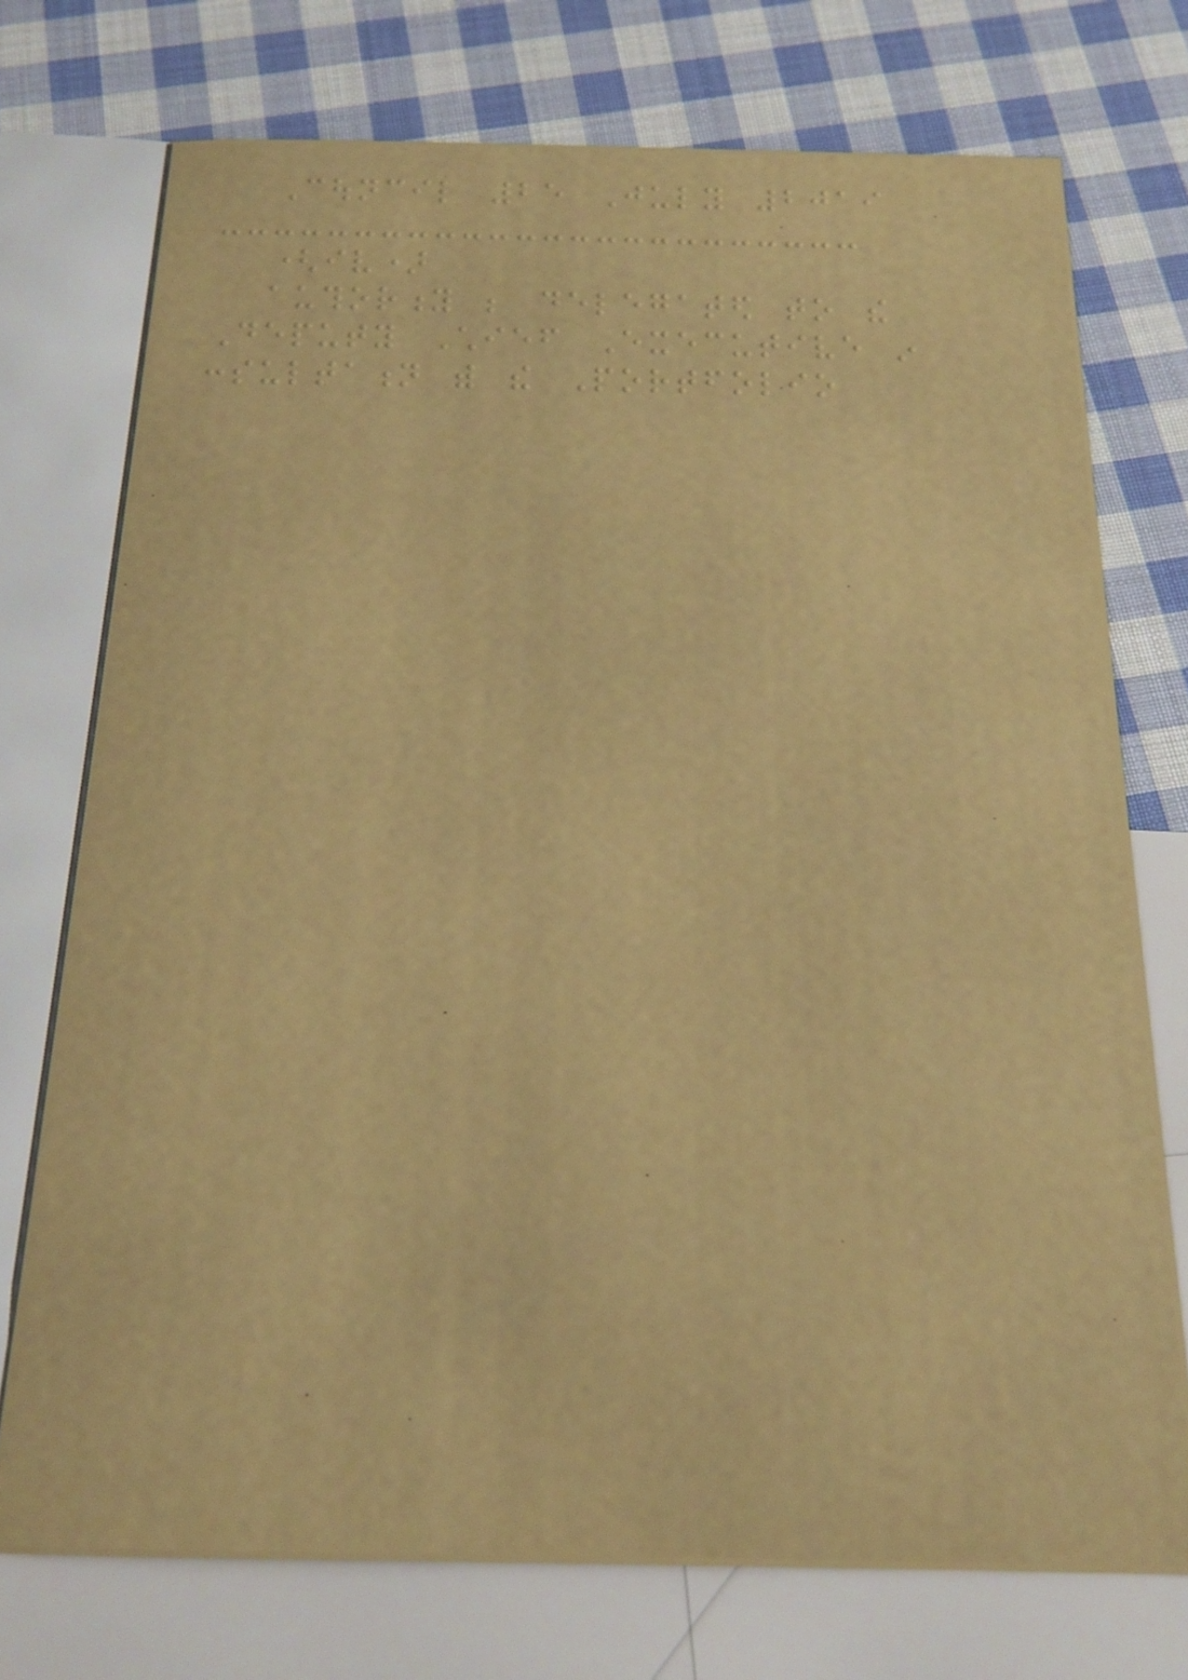Council 25 July 2019
(iv)
authority be delegated to the
Deputy Chief Executive in
consultation with the Portfolio
